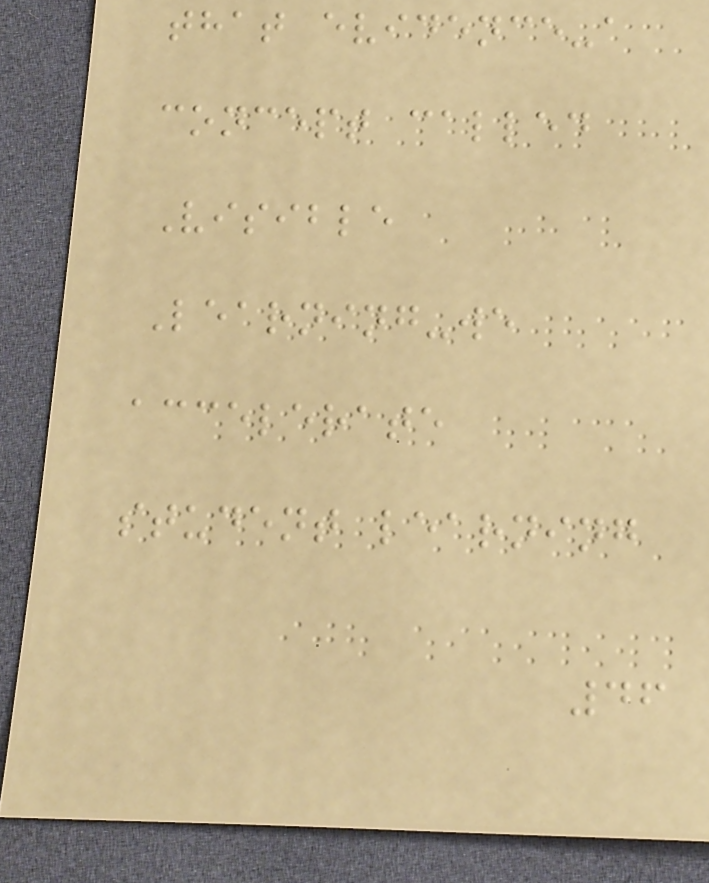that evidence-a
concept called
Visible
Learning-we
accelerate
student learning
46
